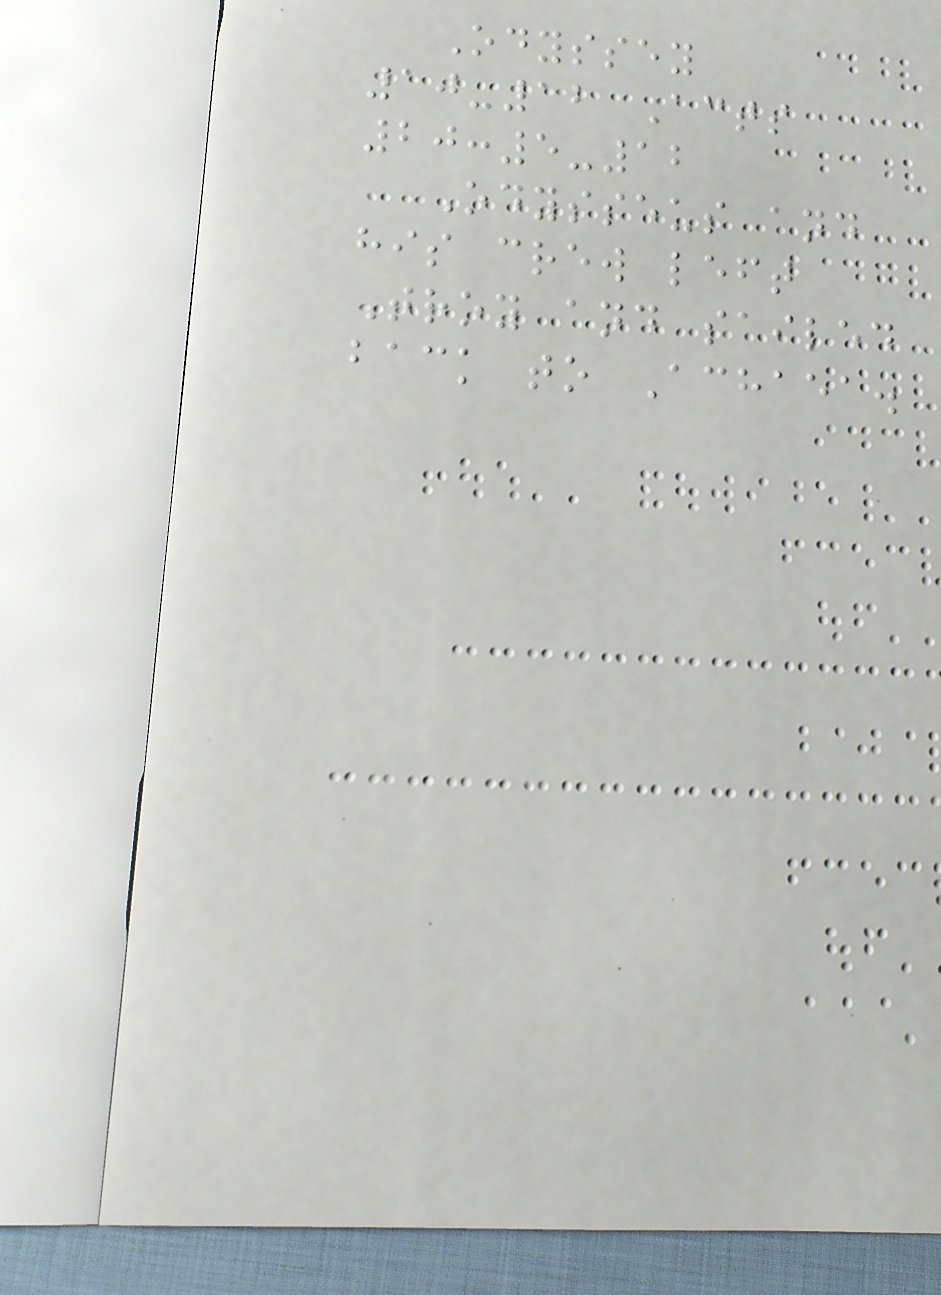Odyssey
10-12 Acts
20:5-12
Odysseus and
his crew left
Troy and sailed
back to Achaea.
